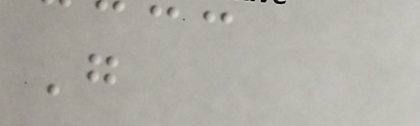G
